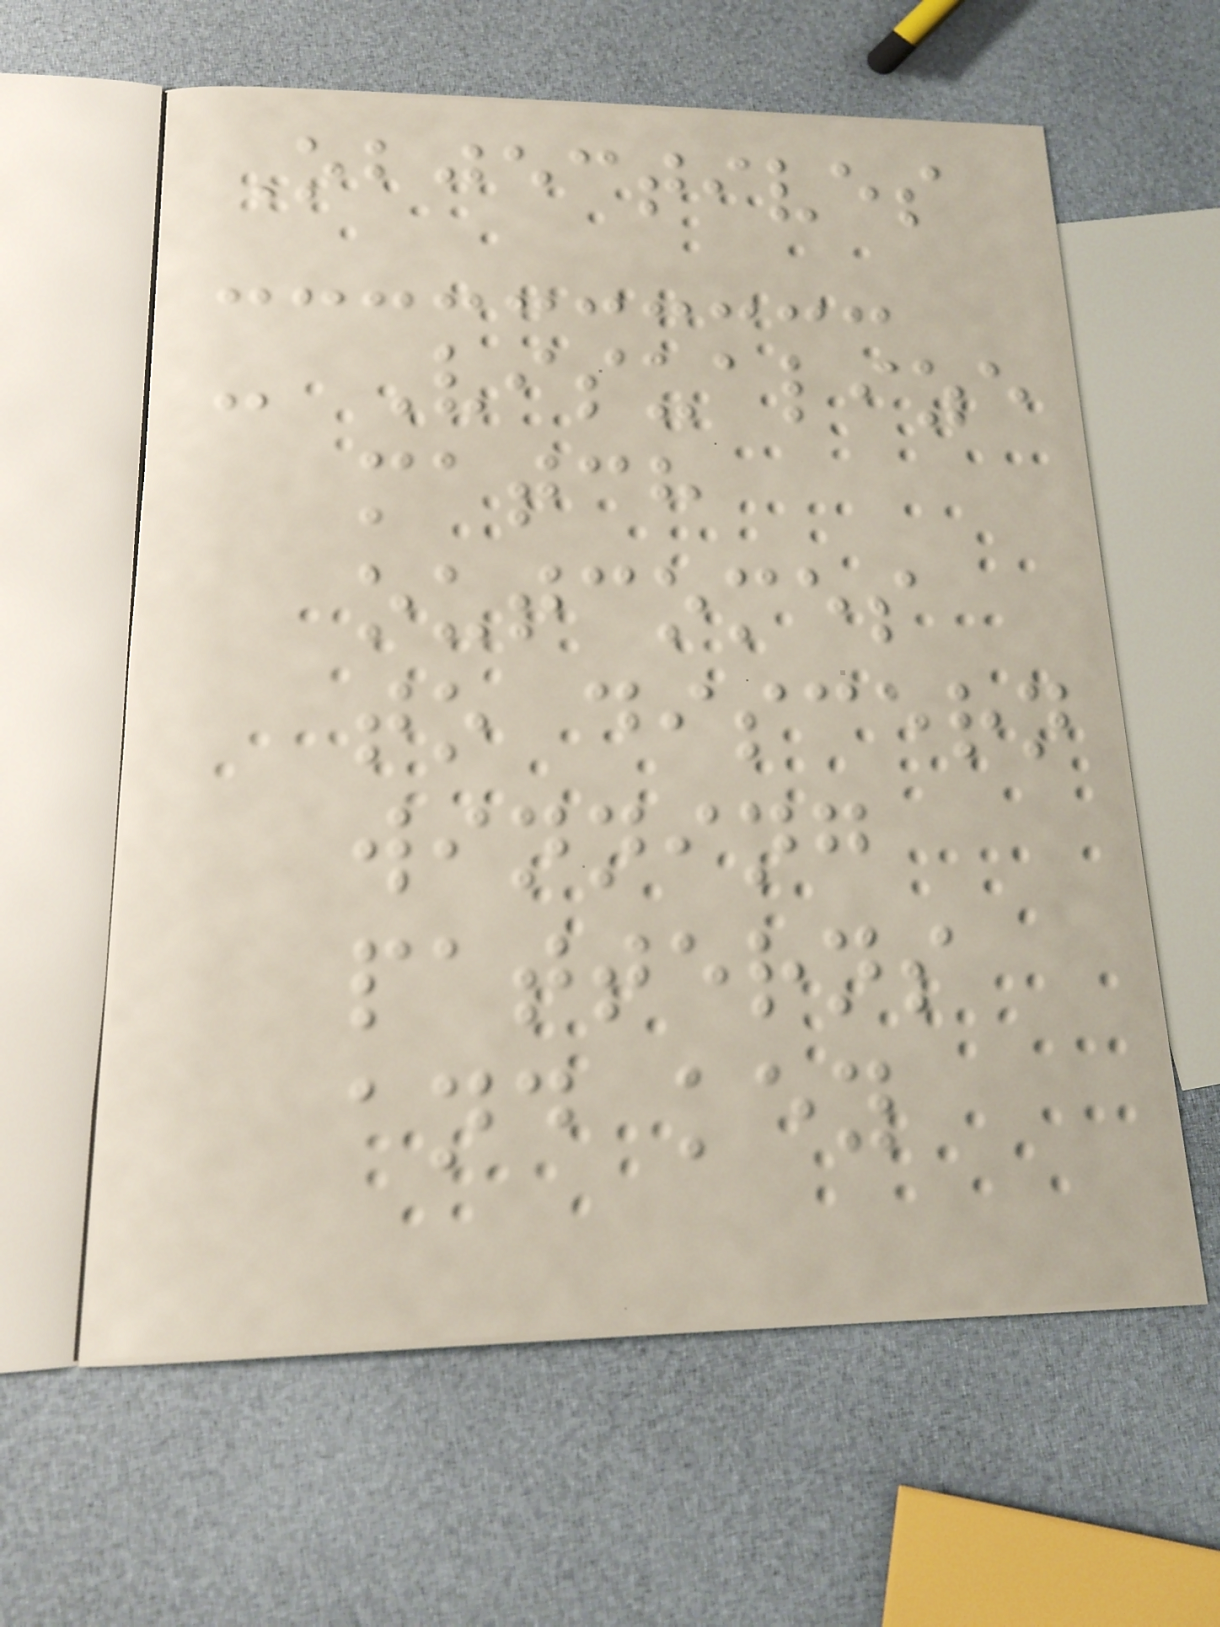Objectives
- Visualize
match
outcomes
to discern
winning
patterns
and key
